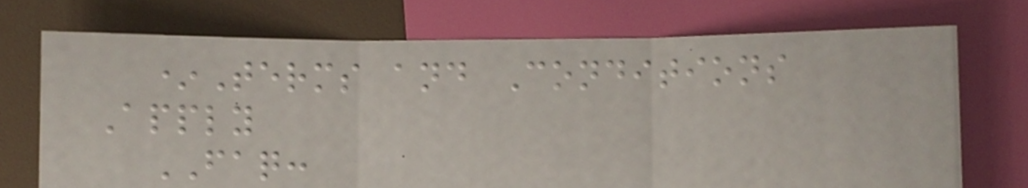*Terms and Conditions
Apply
FAQ:
